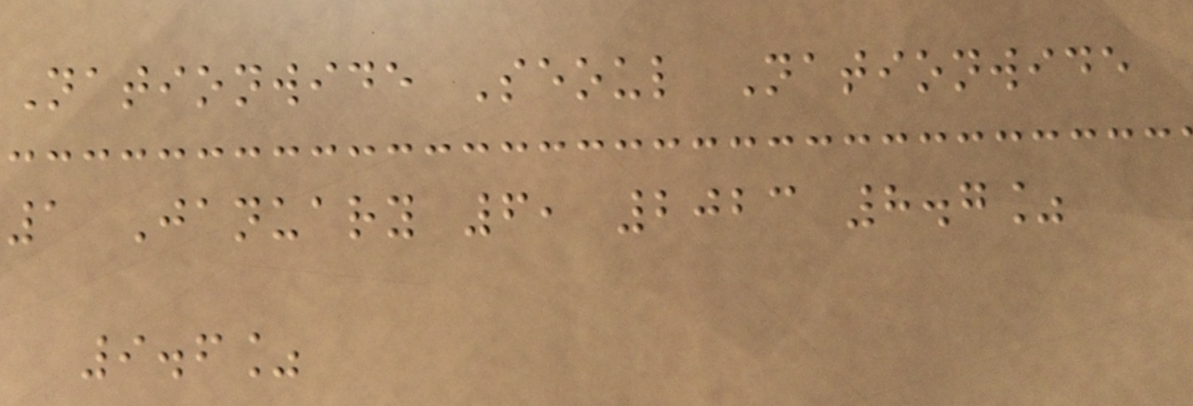Nationwide Seoul Nationwide
1 January 6, 2023 8.7%
9.6%
